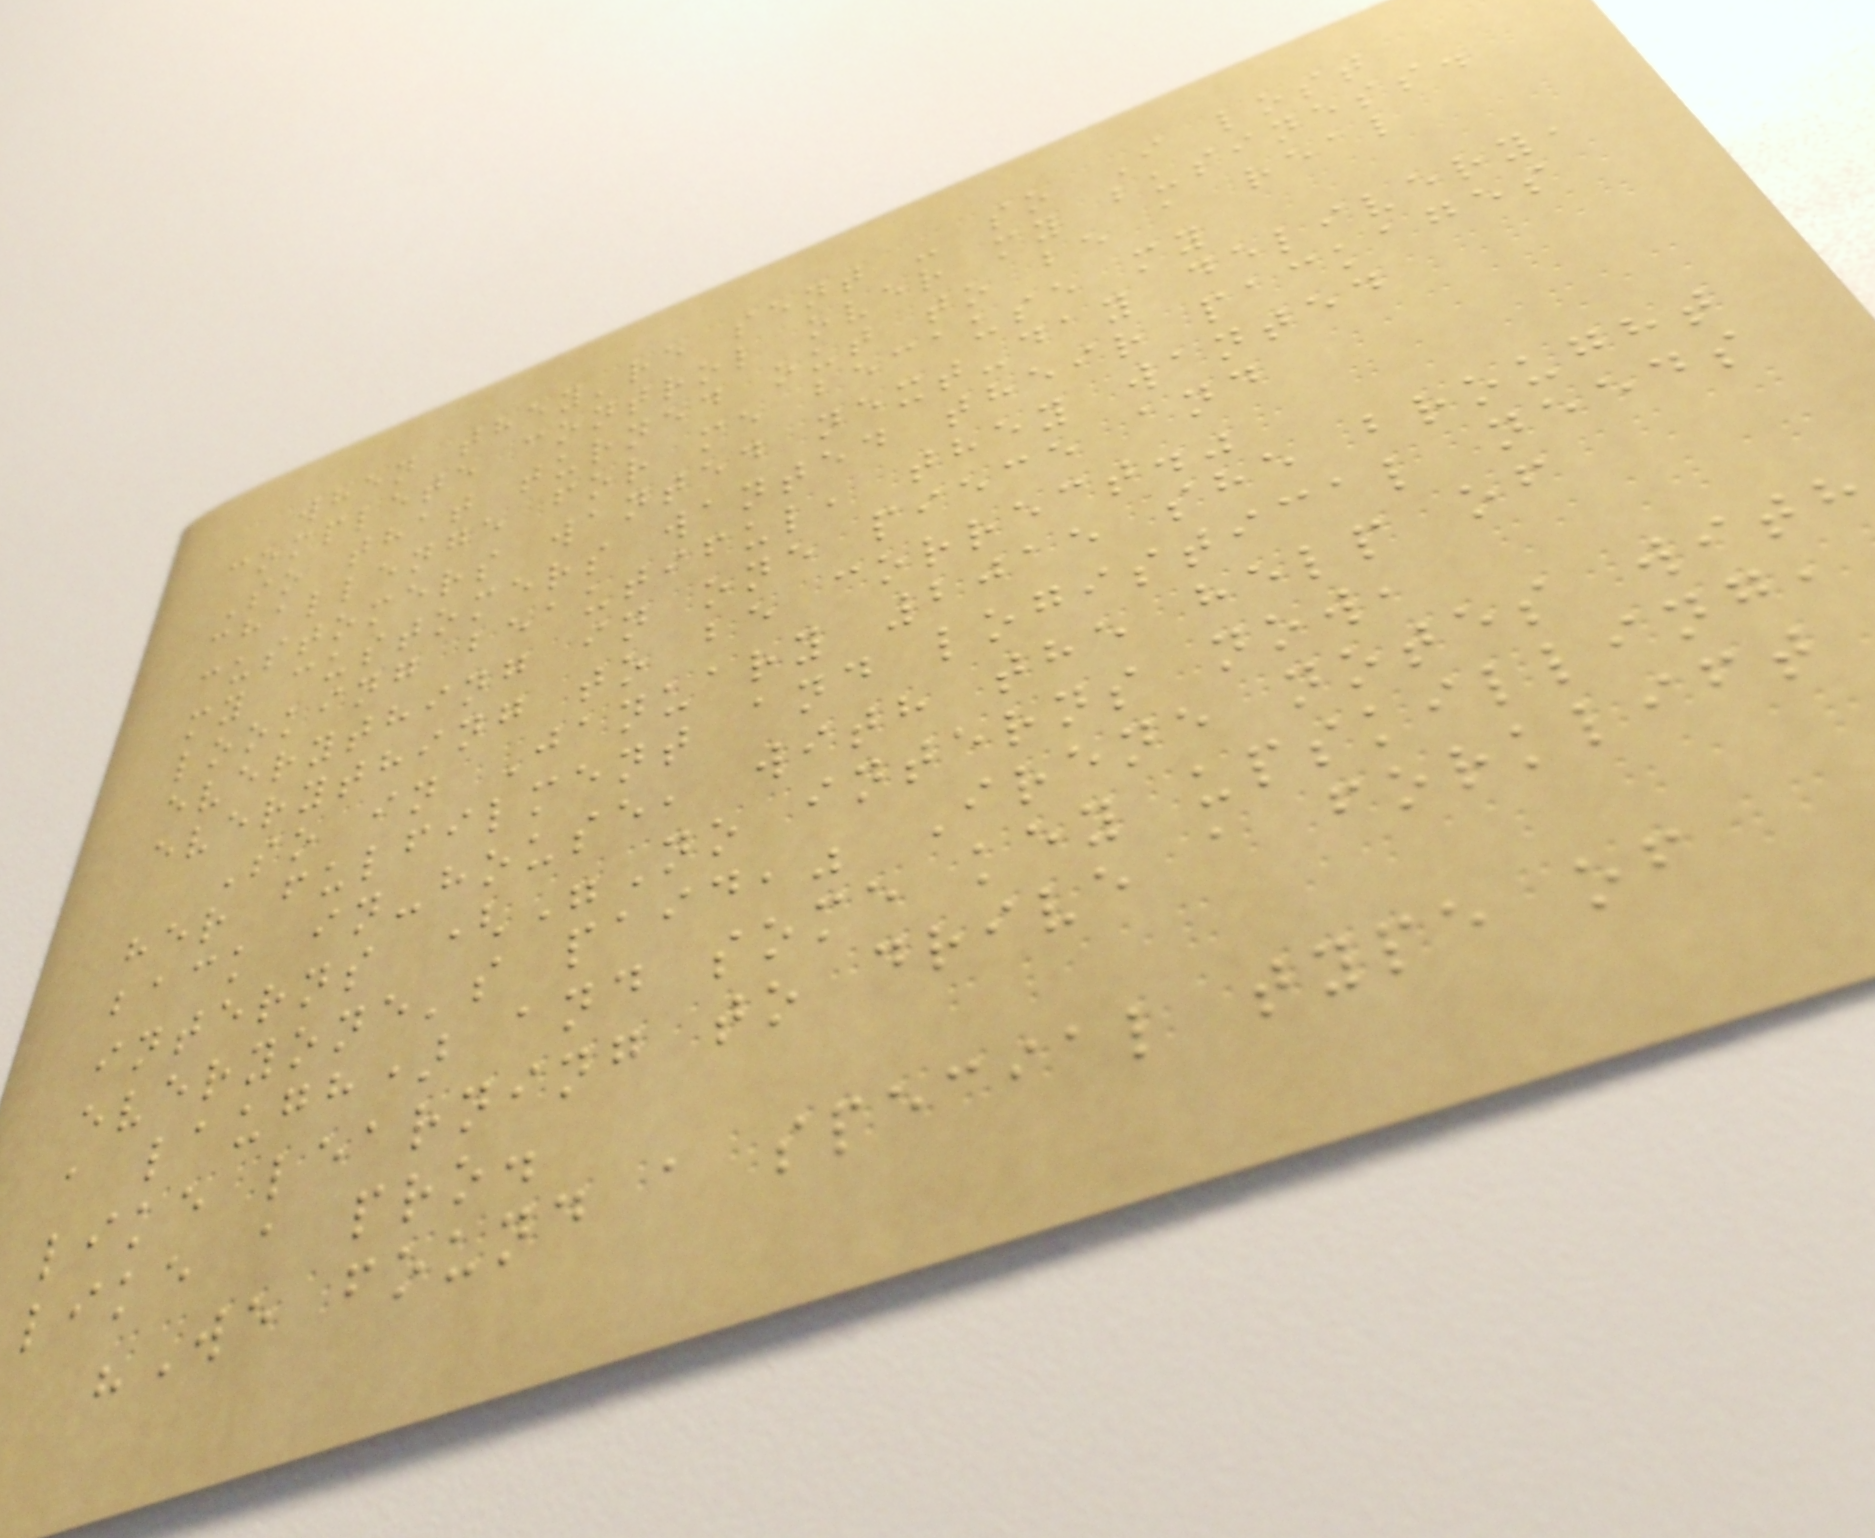when they're sent - so I lost
complete control over my business.
So that turned out to be a real
challenge for me because my
customers wanted next-day delivery,
my customers wanted their packages
looking beautiful, they wanted
everything in one piece and
everything to be correct."
So in January 2015 she brought
her fulfilment and logistical needs
back in-house, with the help of
interns ("No interns now,
everyone's paid," Irene notes with
a laugh) and some key upskilling,
like learning to drive a forklift
like a pro.
"We found a special type of
